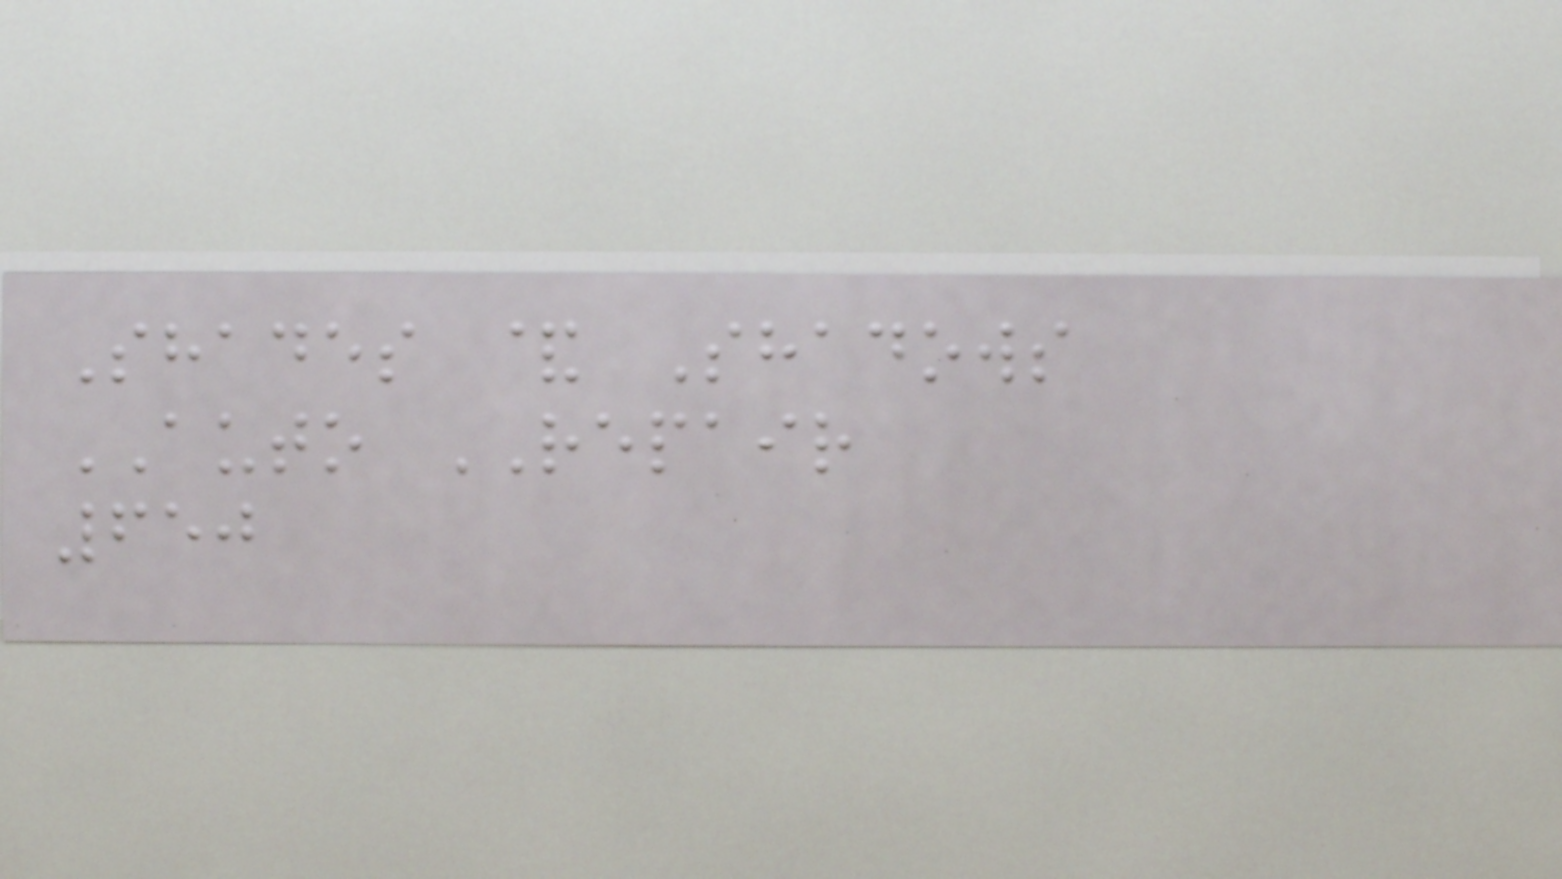Shades & Shadows
AUTO REPAIR
650
